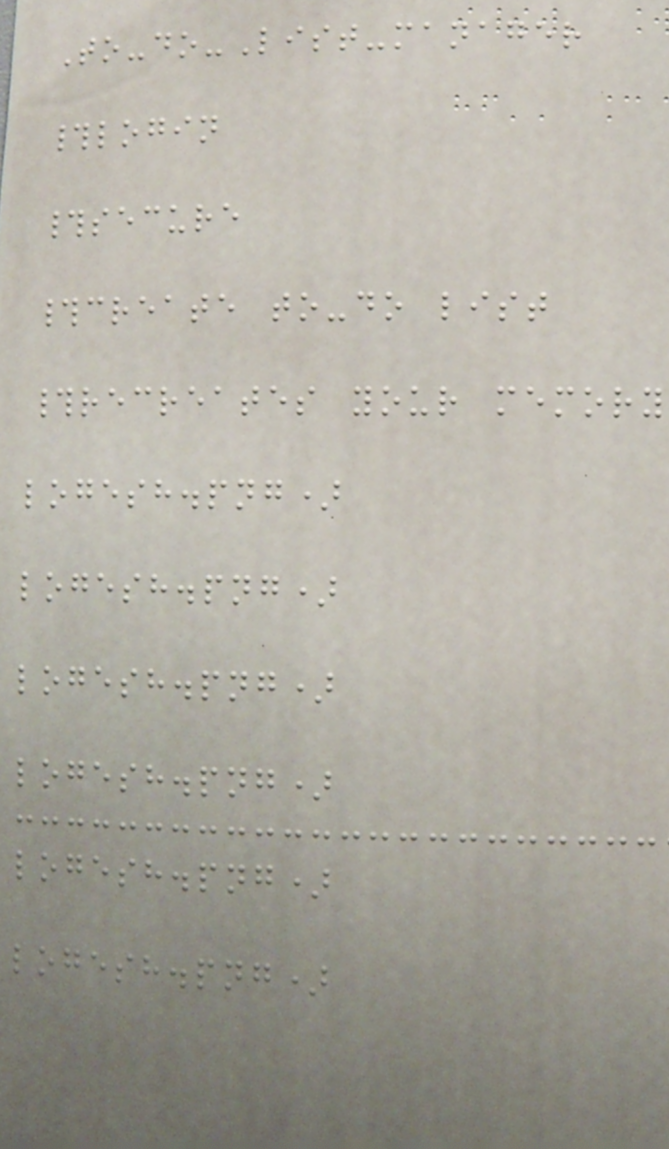To-do-List-manager
#login
#secure
#create to-do list
#recreates your memory
logesh.png)
logesh.png)
logesh.png)
logesh.png)
logesh.png)
logesh.png)
